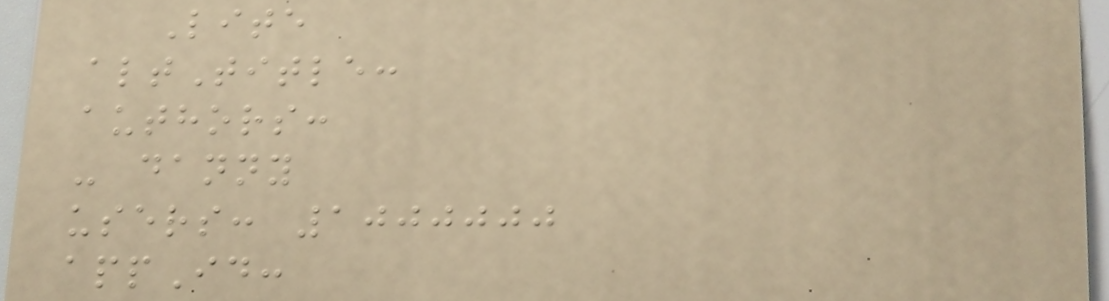Lite
altTitle:
authors:
- danny
users: 1000000
appId:
